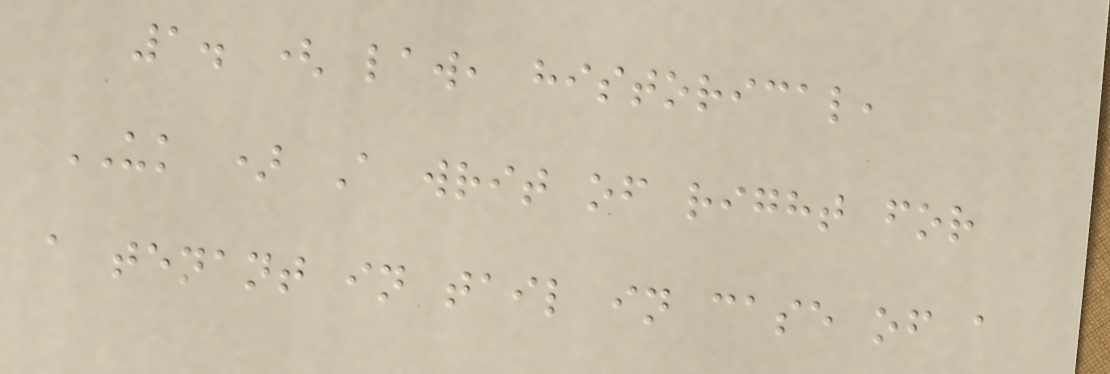1. ( law, historical,
UK ) A writ of right for
a tenant in tail in case of a
